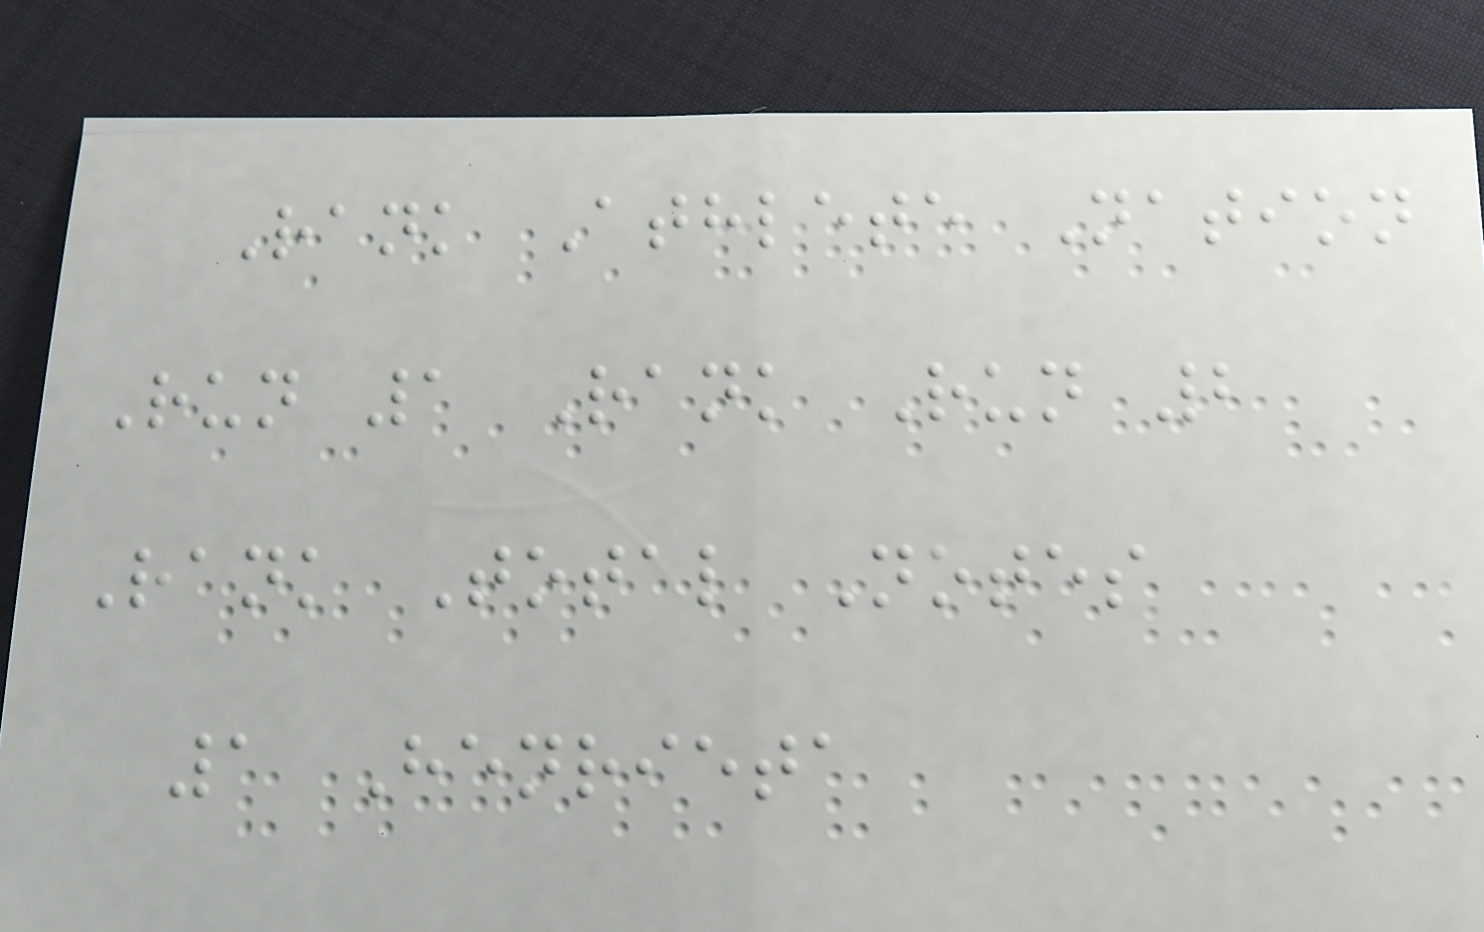Rank Athlete Nation
Run 1 Rank Run 2
Rank Total Notes
1 Henrieta
